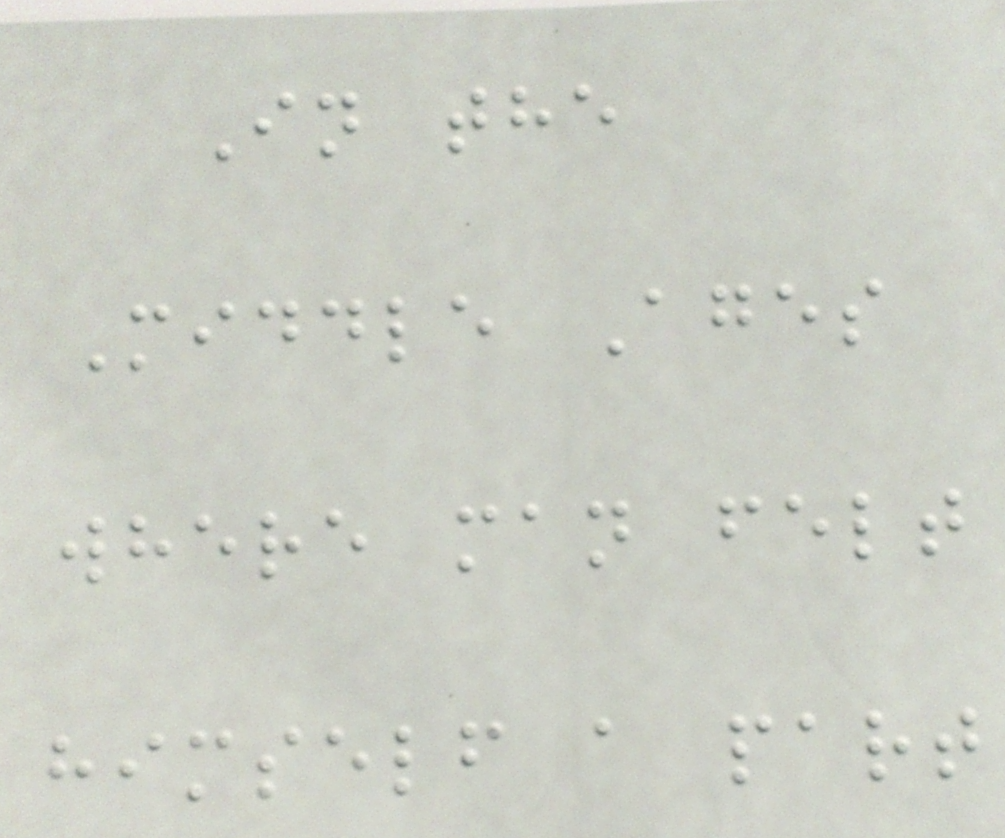In the
Middle Ages
where man felt
himself a part
